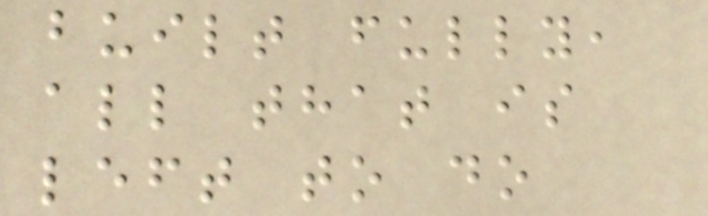built fully,
all that is
left to do
